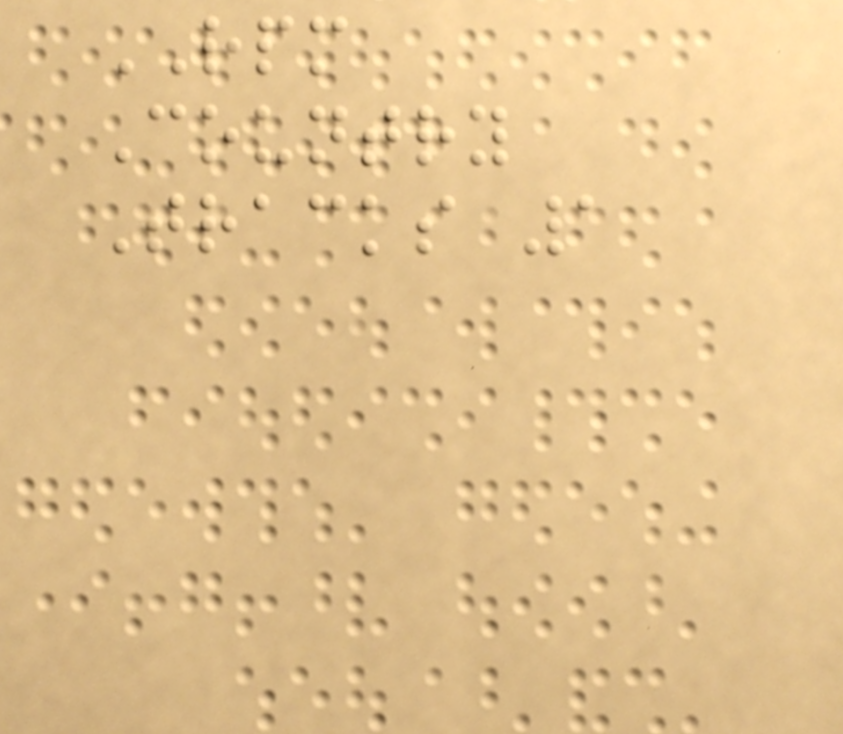RPM
Country
Tracks 1
